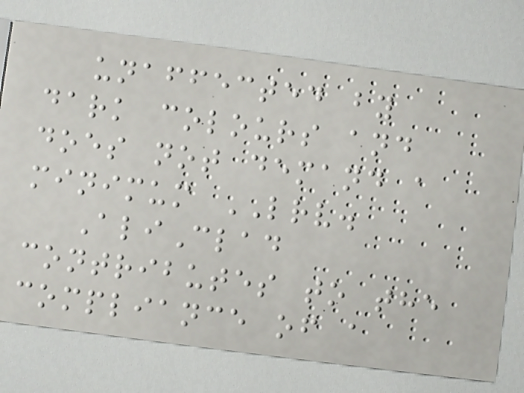unaffected by
dark colours and
does not demand a
minimum LRV.
AliClad
contributes to the
compliance of a
